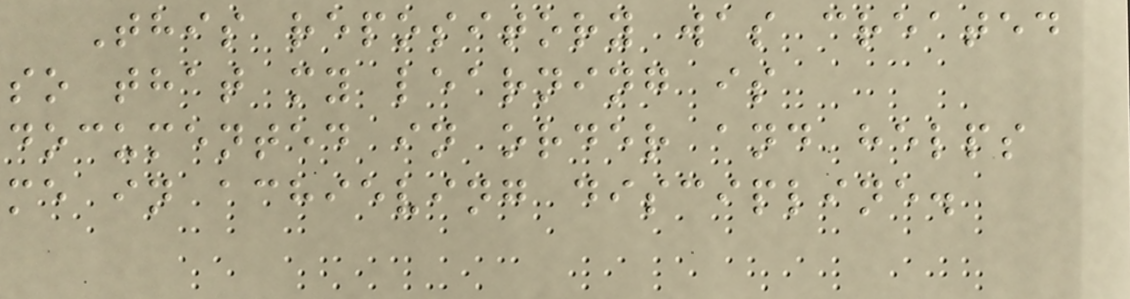This repository was created
so that my learning is
documented in order and helps
me in achieving discipline.
